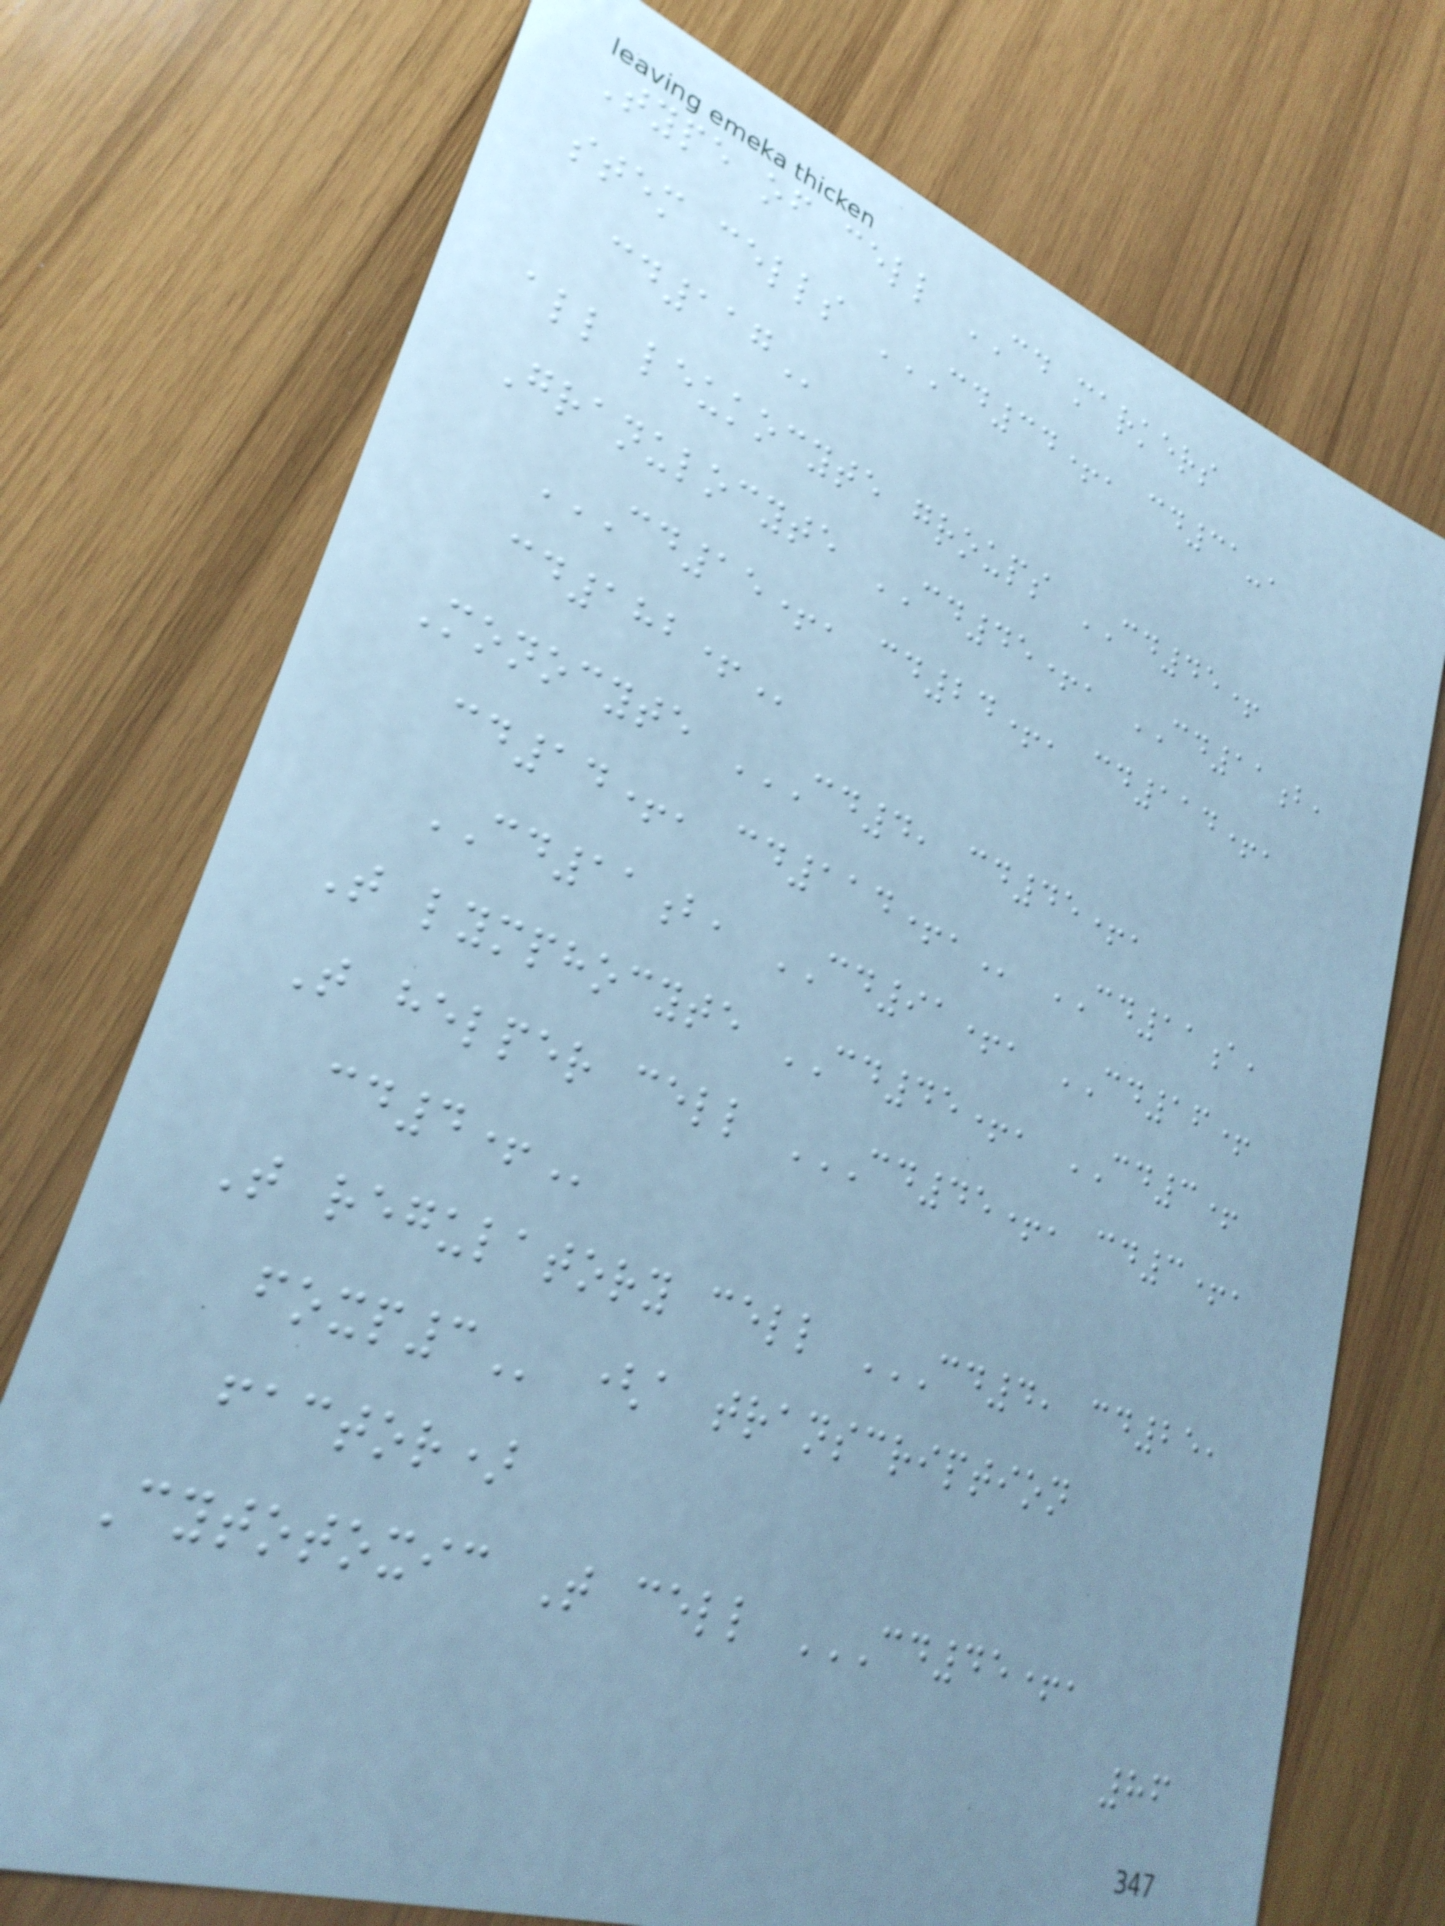Type of cell CD markers
stem cells CD34+, CD31-,
CD117
all leukocyte groups CD45+
Granulocyte CD45+, CD11b,
CD15+, CD24+, CD114+,
CD182+
Monocyte CD4, CD45+,
CD14+, CD114+, CD11a,
CD11b, CD91+, CD16+
T lymphocyte CD45+, CD3+
T helper cell CD45+, CD3+,
CD4+
T regulatory cell CD4, CD25,
FOXP3 (a transcription
factor)
Cytotoxic T cell CD45+,
86
